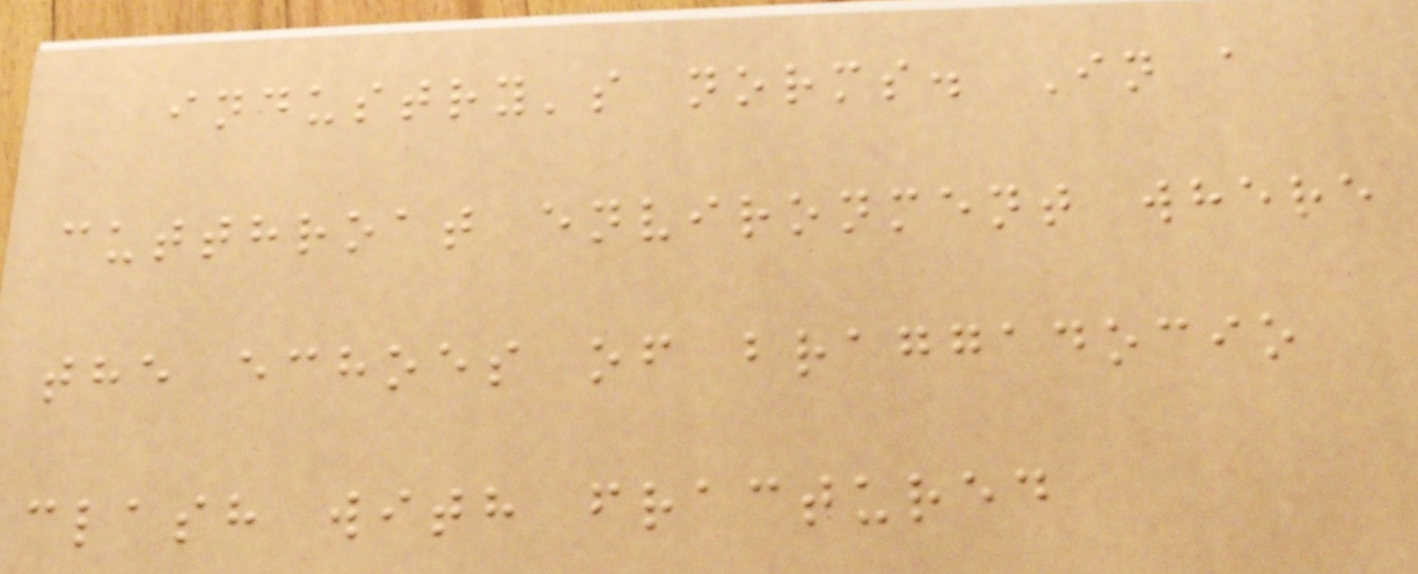industry's norms. In a
cutthroat environment where
the echoes of braggadocio
clash with fractured
